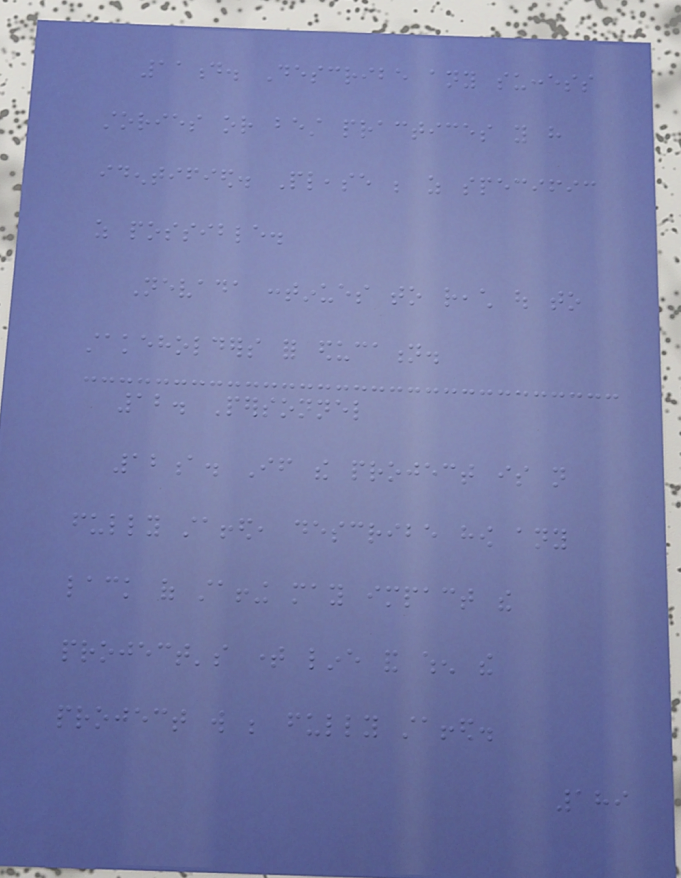11d. Describe any success
stories or best practices you have
identified. Please be as specific
as possible.
Nevada continues to reach out to
stakeholders for education.
12. Personnel
12a. If the project is not
fully staffed, describe how any
lack of staffing may impact the
project's time line and when the
project will be fully staffed.
189
